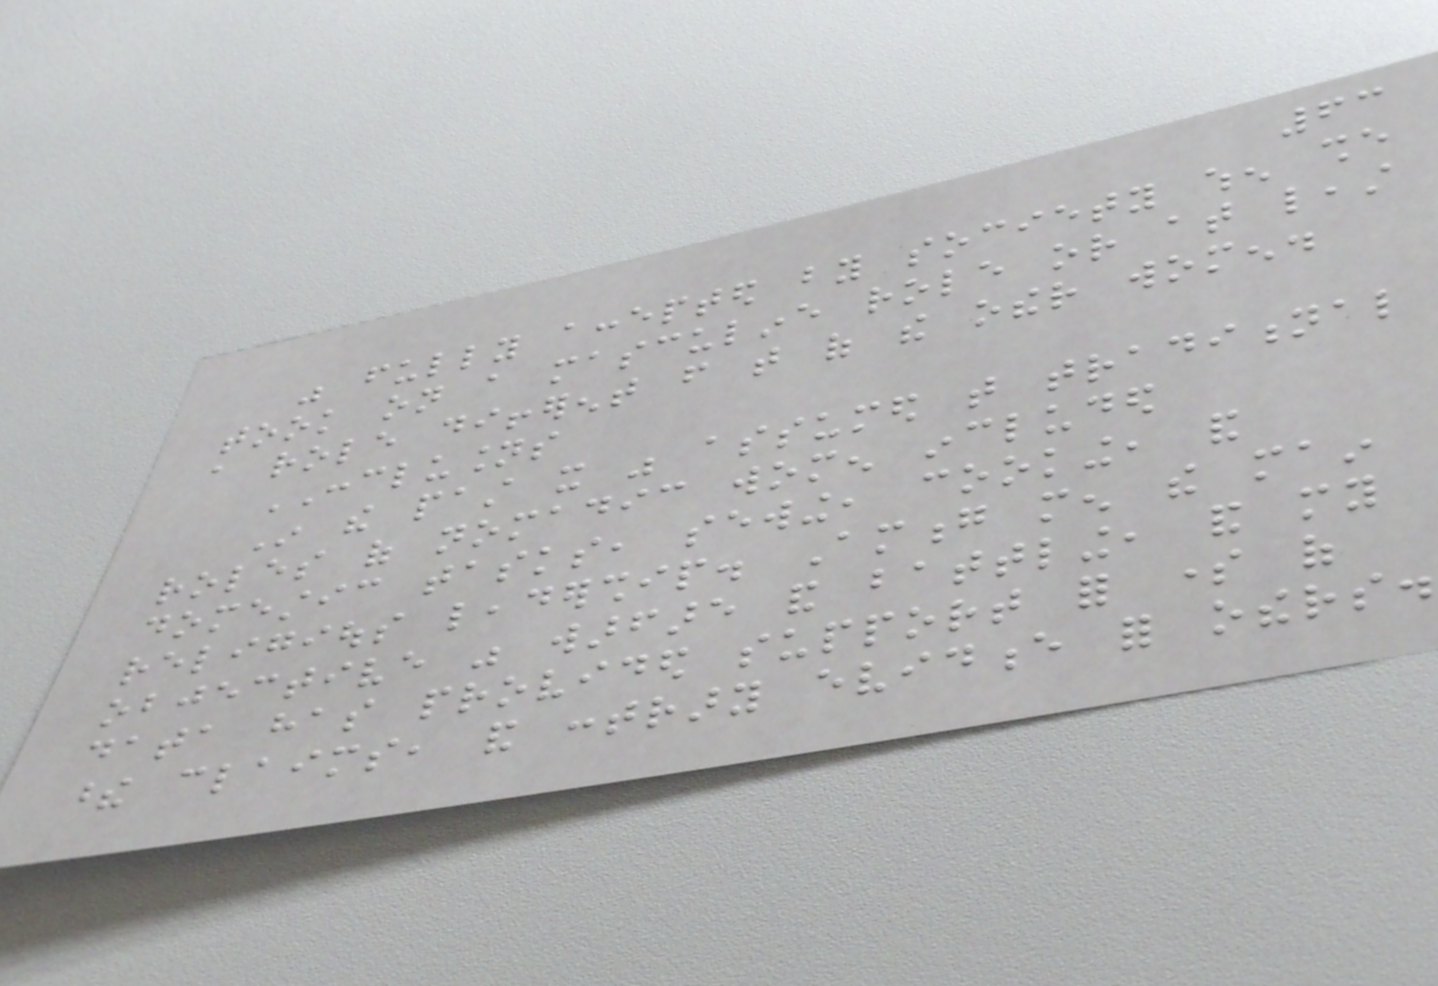63
was fully accepted by society when she
took on a masculine role or at least
a role different from that of the other women.
CONCLUSIONS
In the past it was assumed that traditional
roles of nomadic women included
domestic tasks, sewing, cooking, and
religious leadership. Among men the main
objective was warfare and battling, and my
data has provided support for some of
these claims, and contrary evidence for others.
